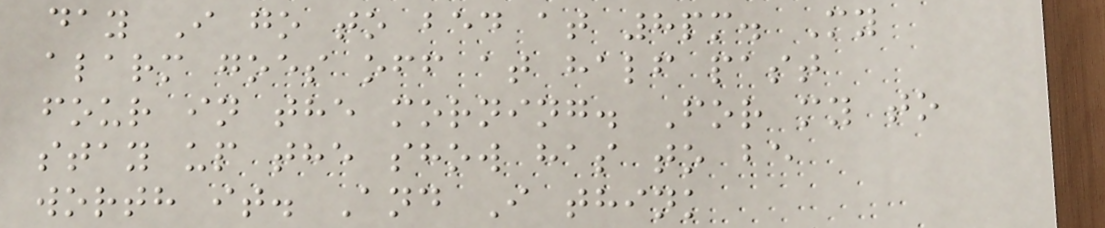day I go to bed at 8pm. My
alarm goes off at half past
four in the morning. For my to
stay up the show has to be
worth it. And I think
